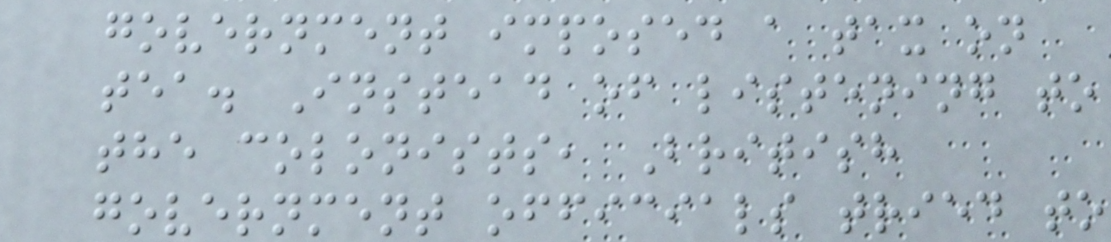government imposed a tax on
tea. Instead of listening to
the colonists, British
government officials tried to
